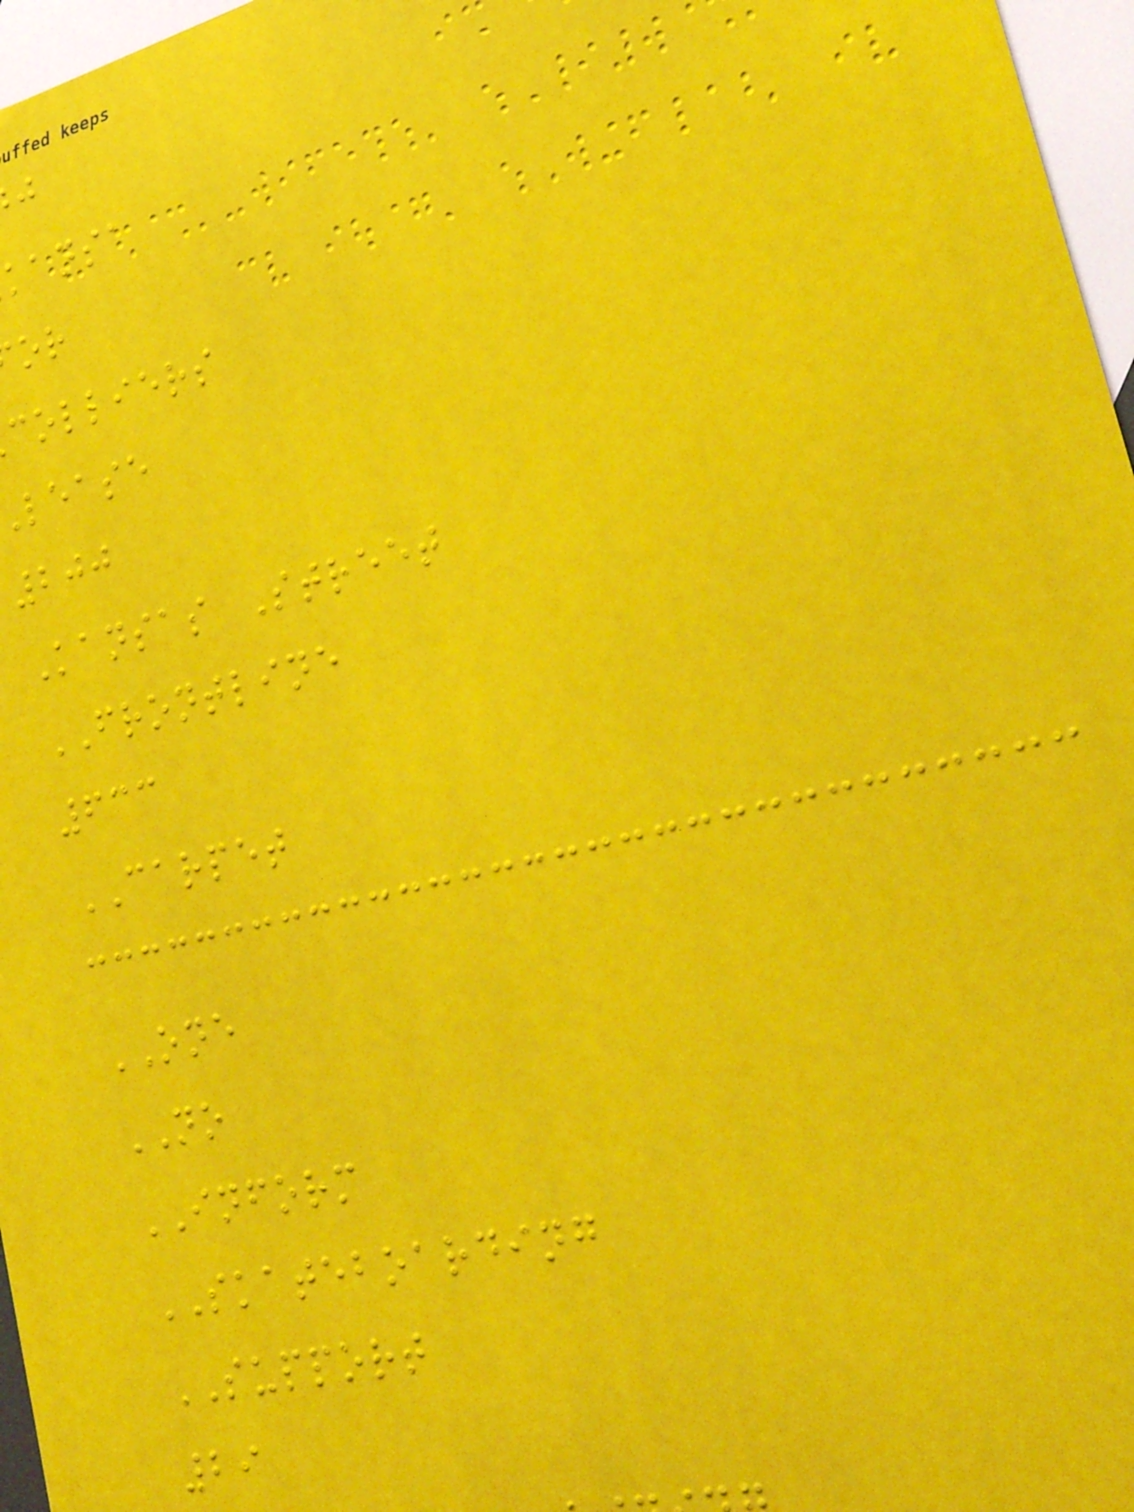kansa
colliers
lease
200
Kansas Street
FRONTLINE
633
CARPET
ONE
NO
INFORM
SKATEBOARDING
SUPPORT
29
